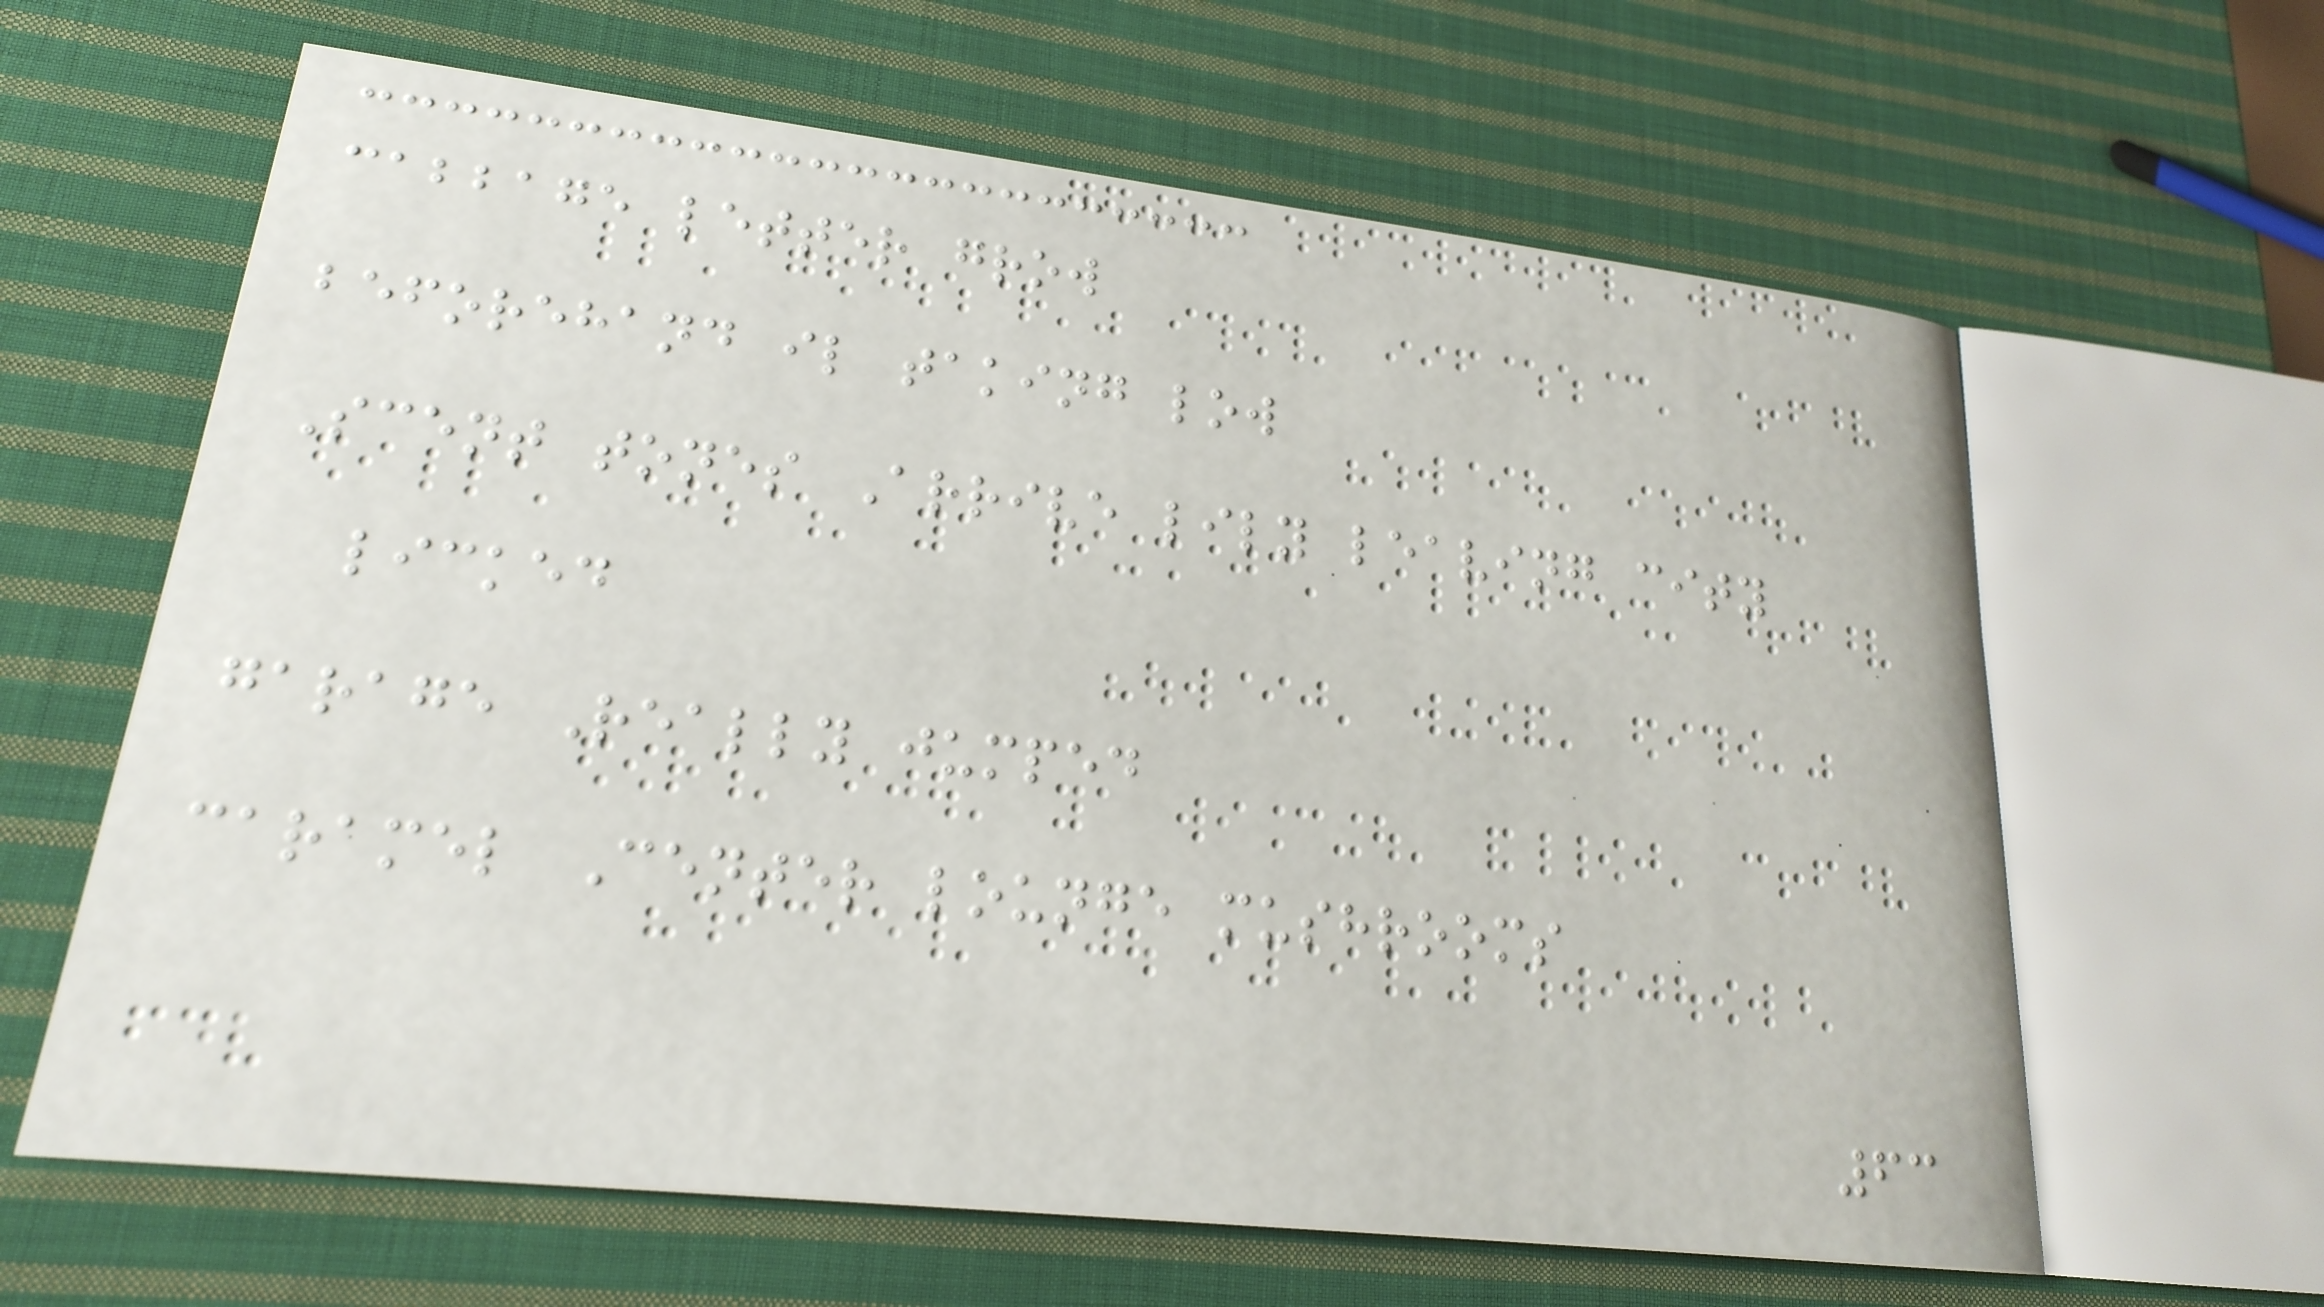cabbage letter grow
beforehand il taking low
Scent tones Arrive lily leaving city
licked
garage Really jumped
caramel Center lounge mushrooms
63
